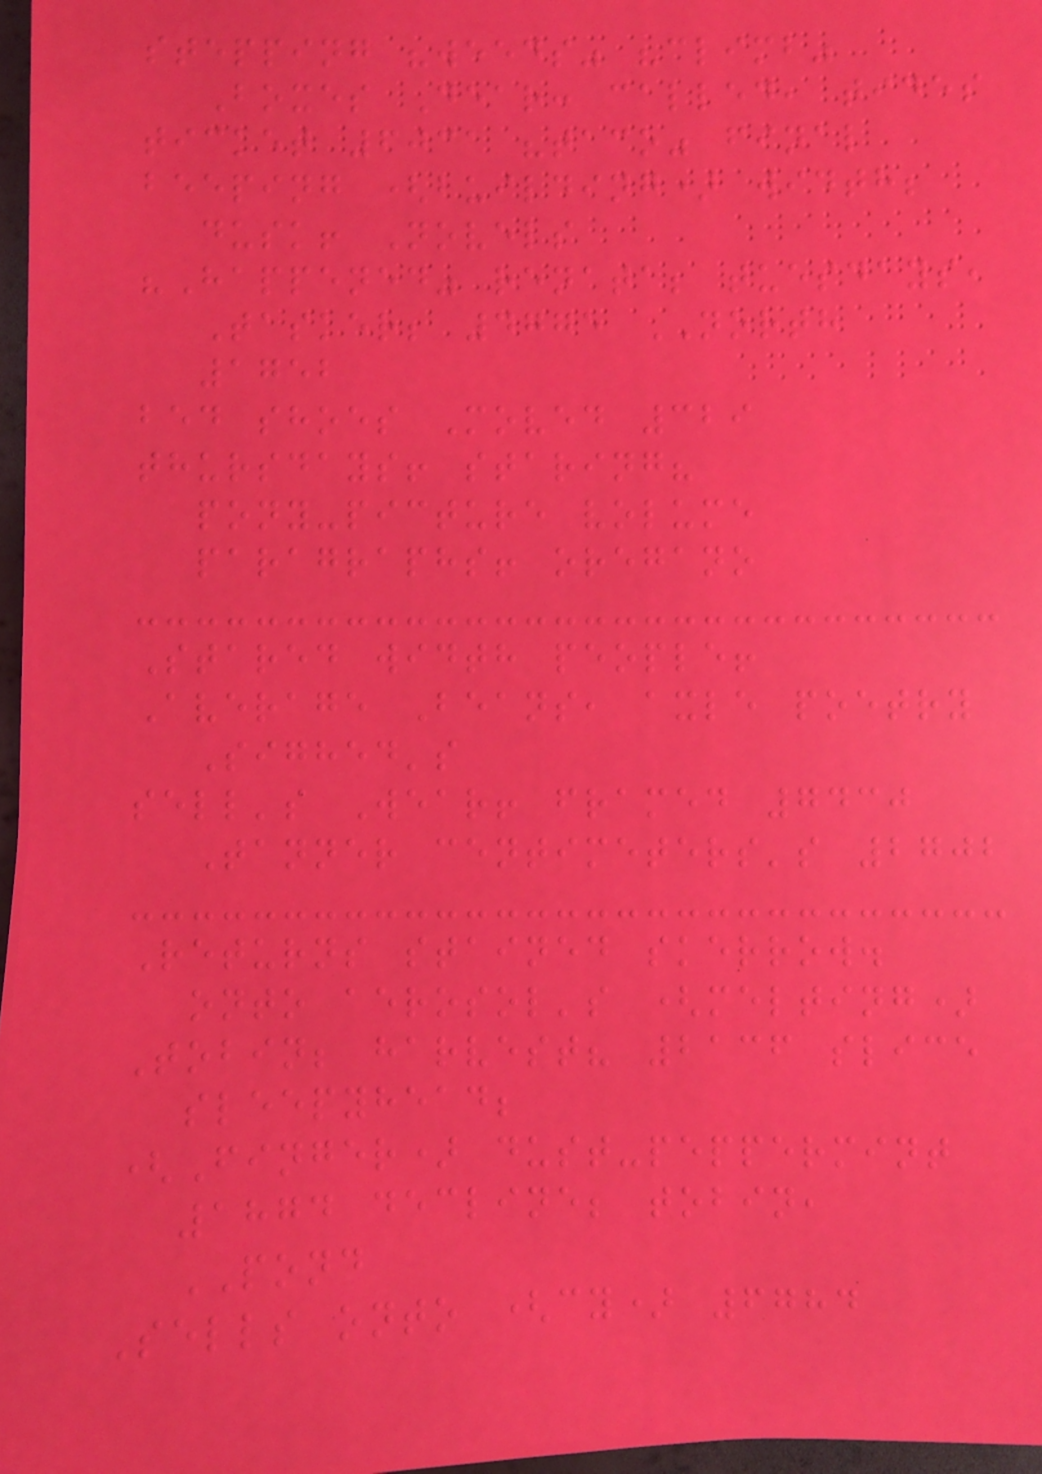stepping "weeds" "climb"
Boxes Dear: called, tides
ticket 6031 "taco" final
beeping (building) width;
dusk! Novels
"Happened" renata; tuesdays,
Tasker; 4775 NORTH
1752
bed shoes Moved 329
thursdays! staring?
pony-picture volume
paragraphs! oregano
Stared width people!
Average Beans, axle poetry
Sighed's
sell's Wear! framed 7430
Tanner centimeters's 2702
Returns stained skerrow.
onto aerosol's (melting)
Tobin; harvest? 2136 slice
sleepyhead;
(Finger) dust-peppermint
1874 decline; tobin,
POND
Sells onto (cy) 6784
